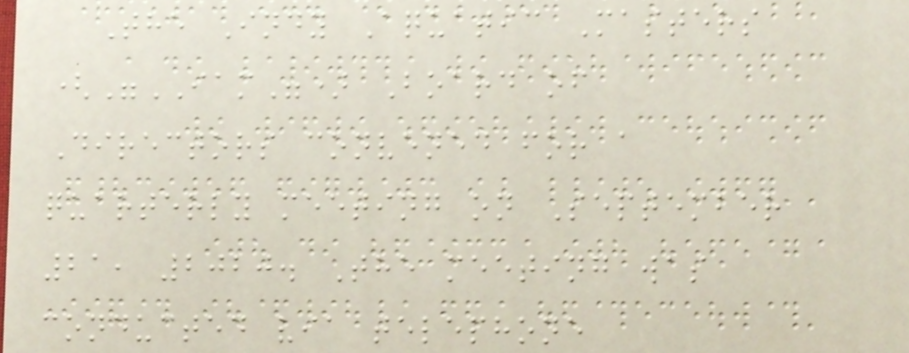The Indy Aquatic Masters
("IAM") Board of
Directors convened for a
quarterly meeting on September
21, 2020. The meeting was
conducted via telephone
